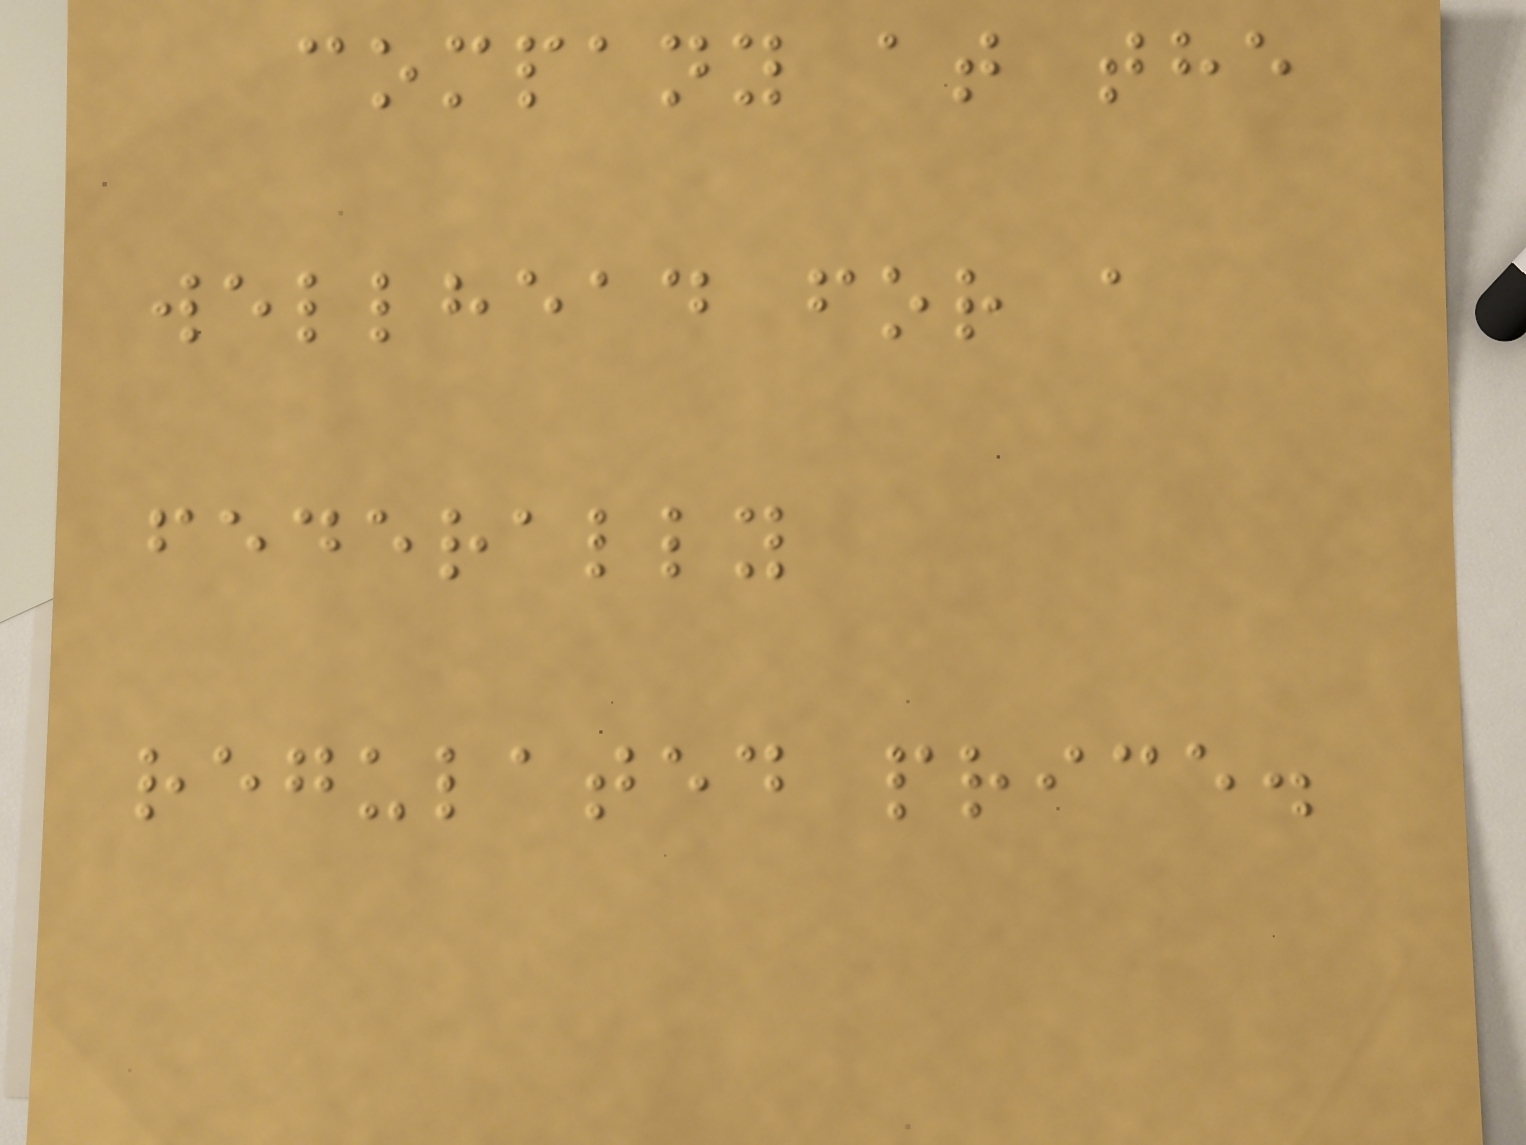company at the
wellhead for a
federally
regulated price.
